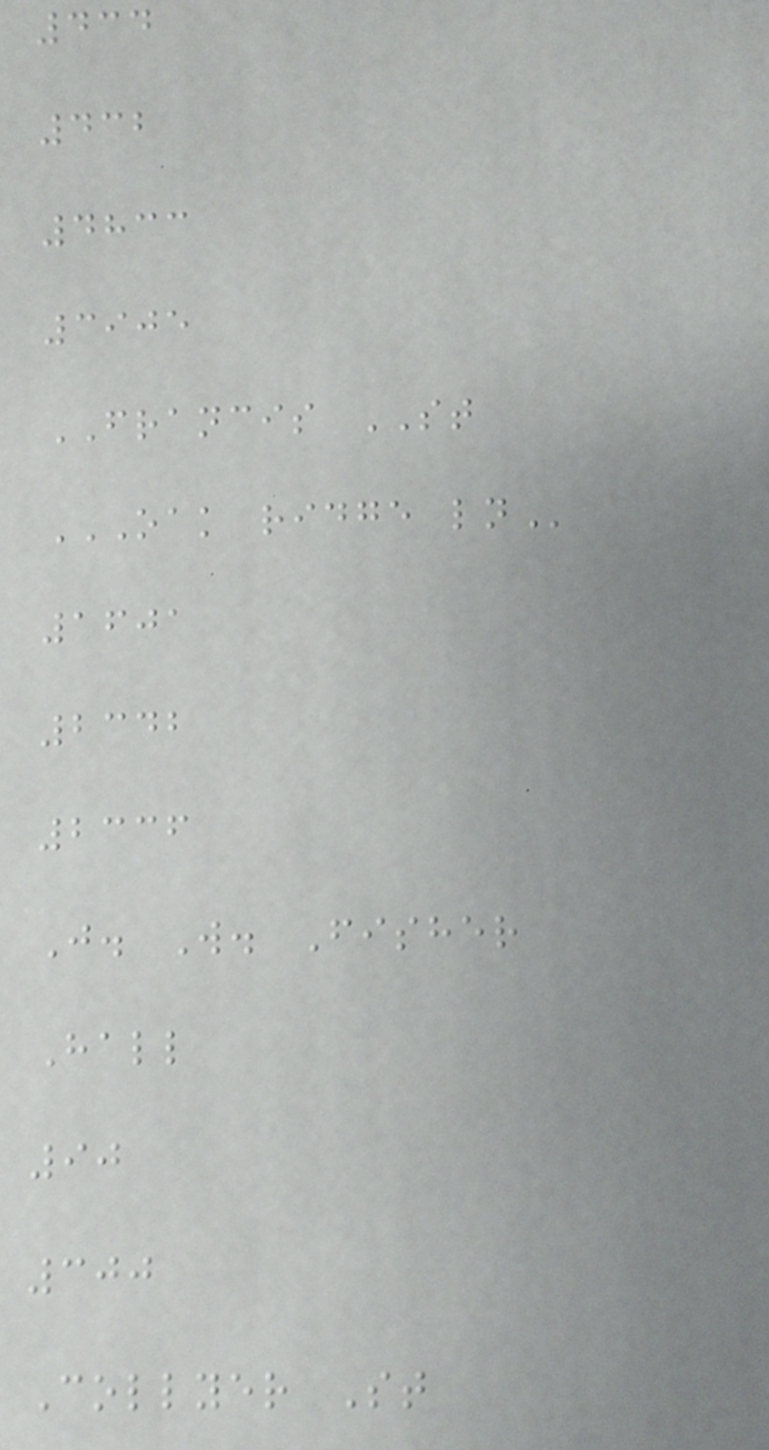434
432
4833
3905
FRANCIS ST
OAK RIDGE LN
1601
2342
2336
J. W. Fisher
Hall
90
300
Collyer St
